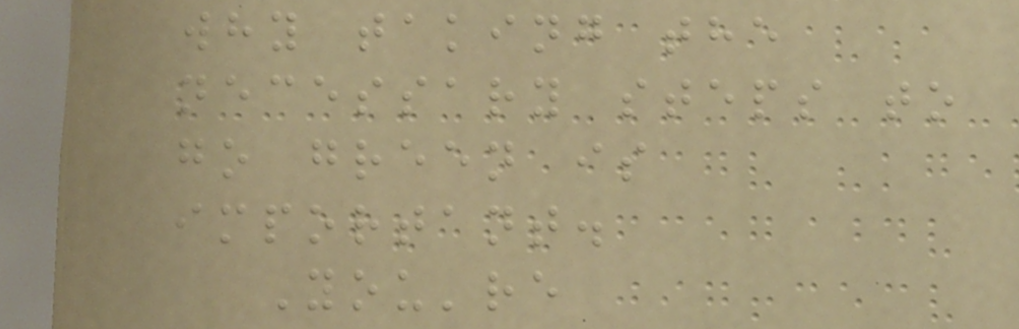why taking the
necessary steps to
go green is
important.
You're
